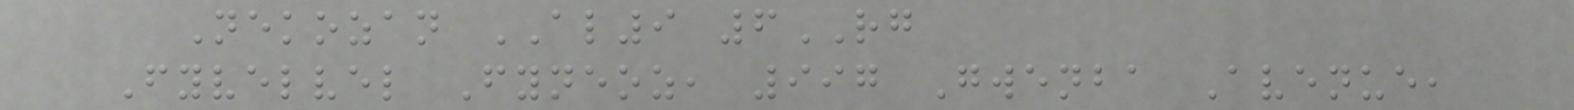Nekozan AL9 6RG
Fyvelvel Fyneoz, 997 Gwenba Avenue,
